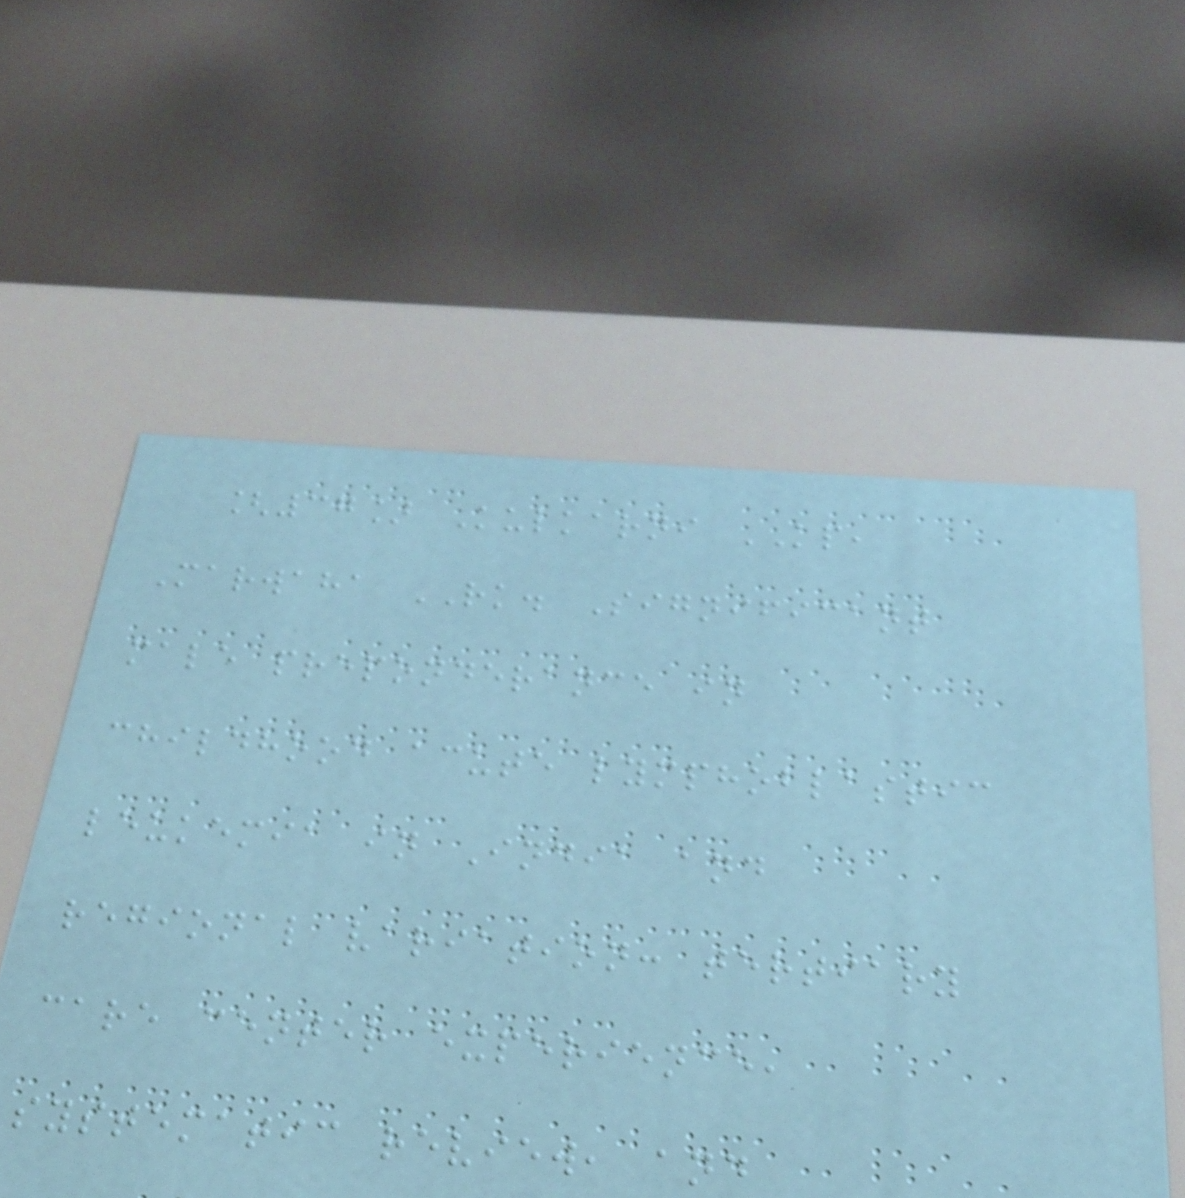[37] Kulkarni KP,
Marwaha RK. Significant
male preponderance in
childhood acute lymphoblastic
leukemia in India and
regional variation: tertiary
care center experience,
systematic review, and
